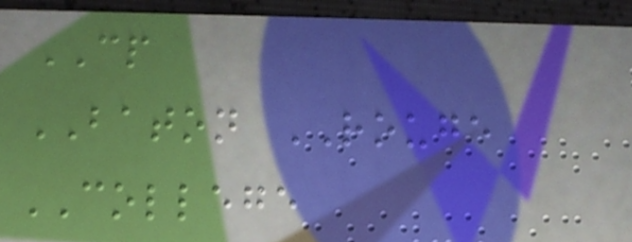CP
BATON ROUGE
COLLEGE
